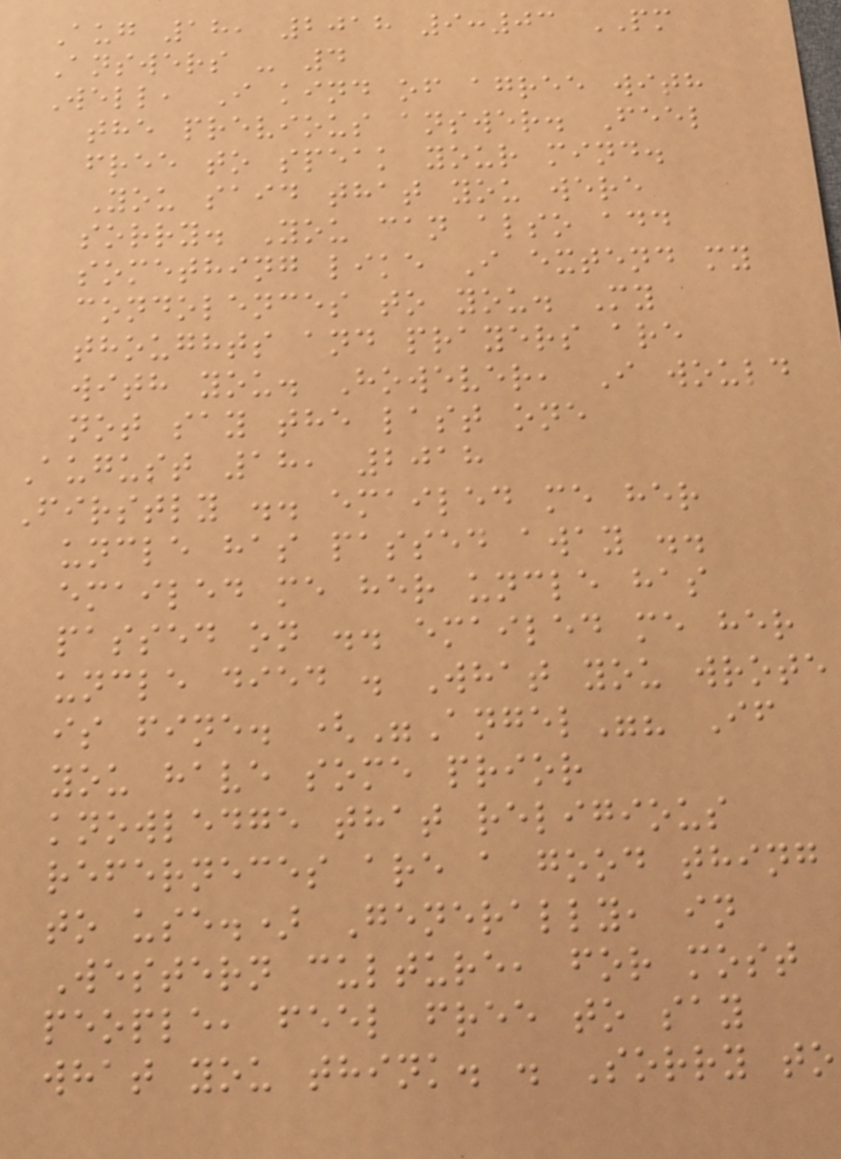Aug 18, 2018 9:03 PM
Answers - 4
Well, I kind of agree with
the previous answer. Feel
free to speak your mind.
You said that you were
sorry. You can also add
something like I extend my
condolences to you. My
thoughts and prayers are
with you. However, I would
not say the last one
August 18, 2018
Firstly .. emailed me her
uncle has passed away ..
emailed me her uncle has
passed on .. emailed me her
uncle died . What you wrote
is fine. ("Angel"? If
you have some prior
knowledge that religious
referneces are a good thing
to use.) Generally, in
Western culture, for most
people, feel free to say
what you think. . Sorry to
